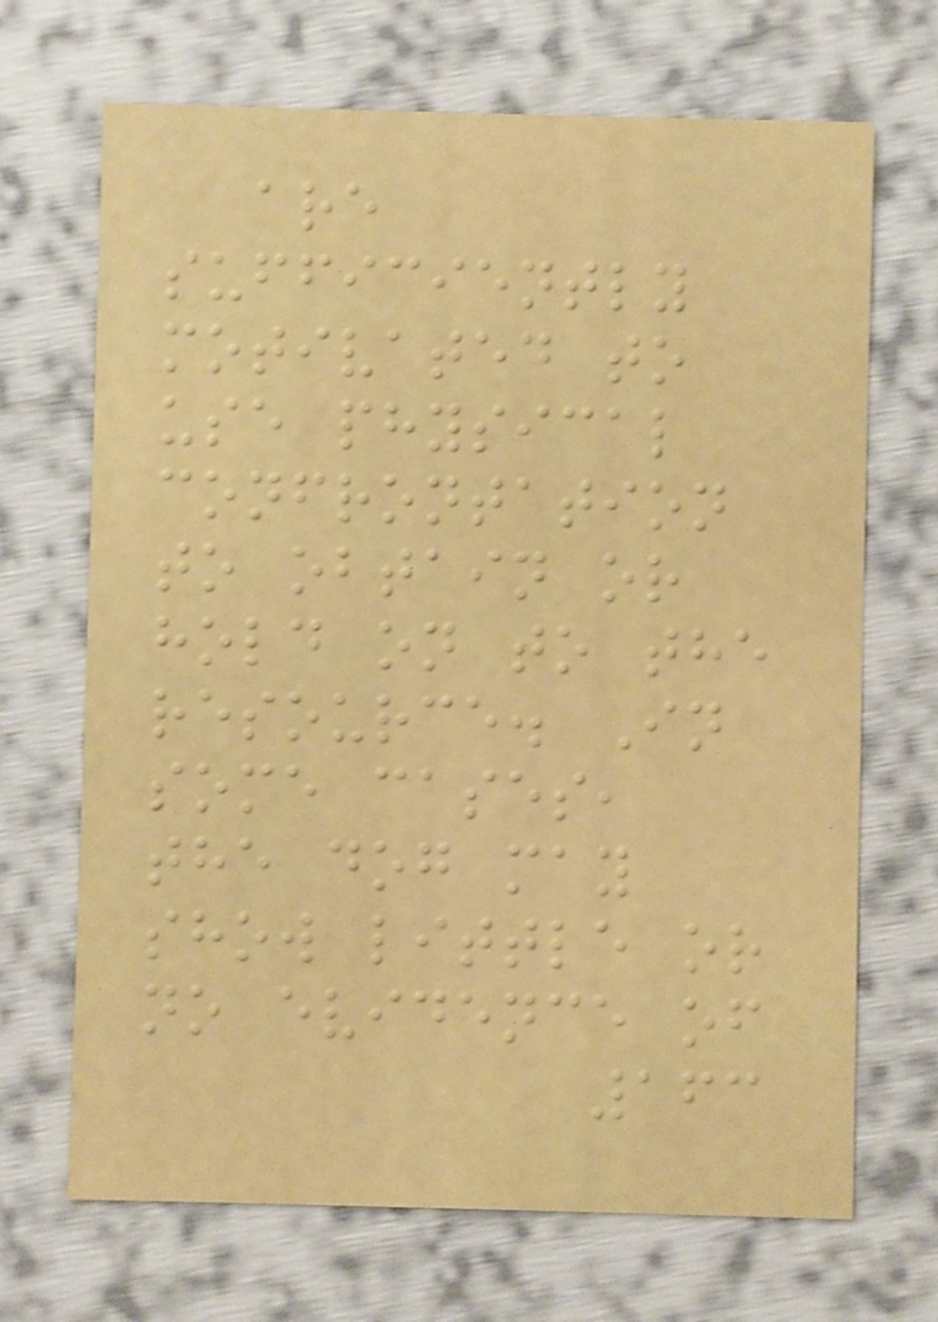are
sufficiently
motivated to
use physical
confrontation
to obtain or
hold on to the
resource. In
some cases,
the dog may
show little or
no evidence of
163
